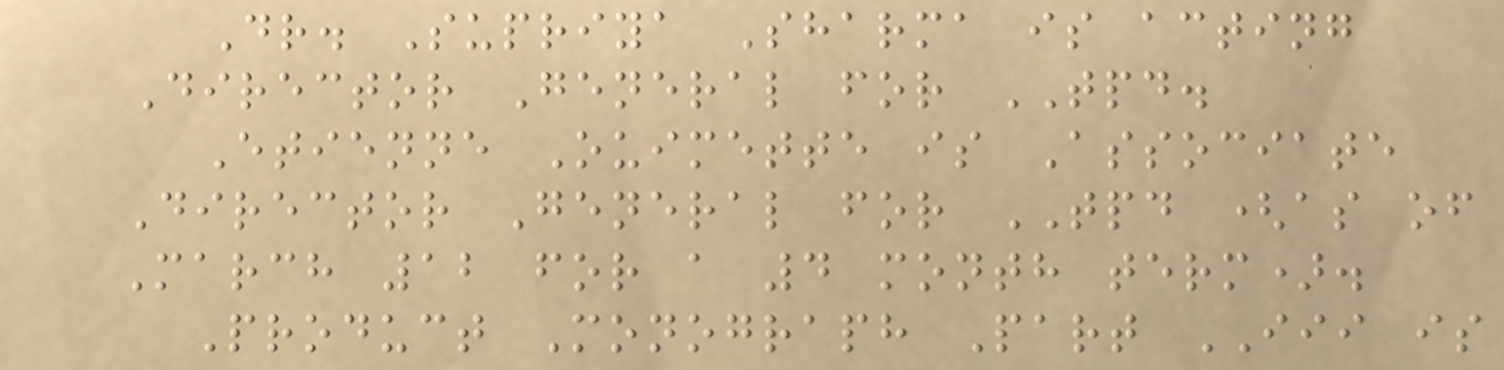Dr. Supriya Sharma is acting
Director General for TPD.
Etienne Ouimette is Associate
Director General for TPD (as of
March 12 for a 4 month term).
Product Monograph Part III is
